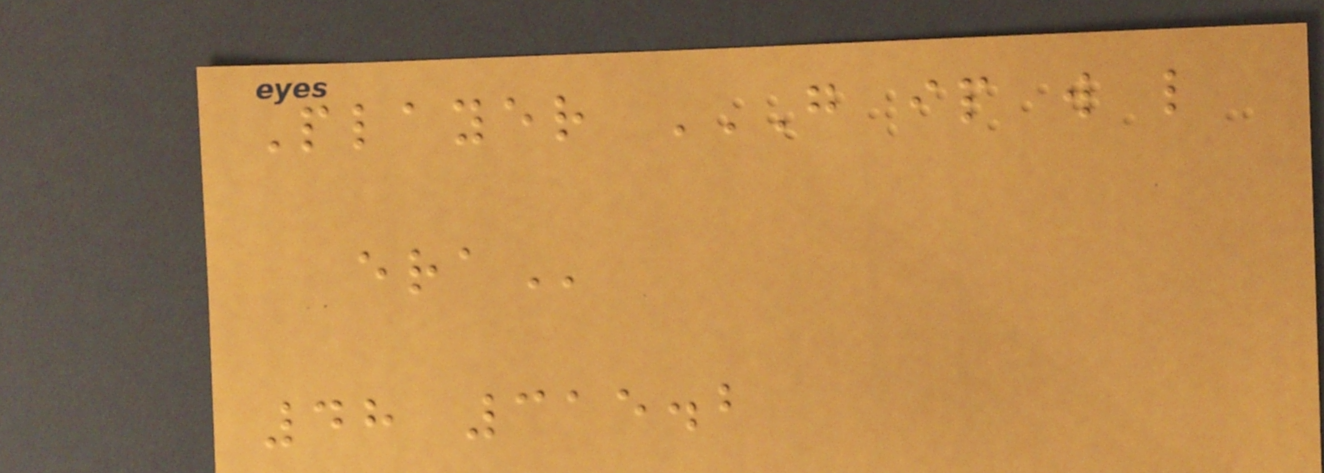Player G IP W L
ERA
48 315.2
